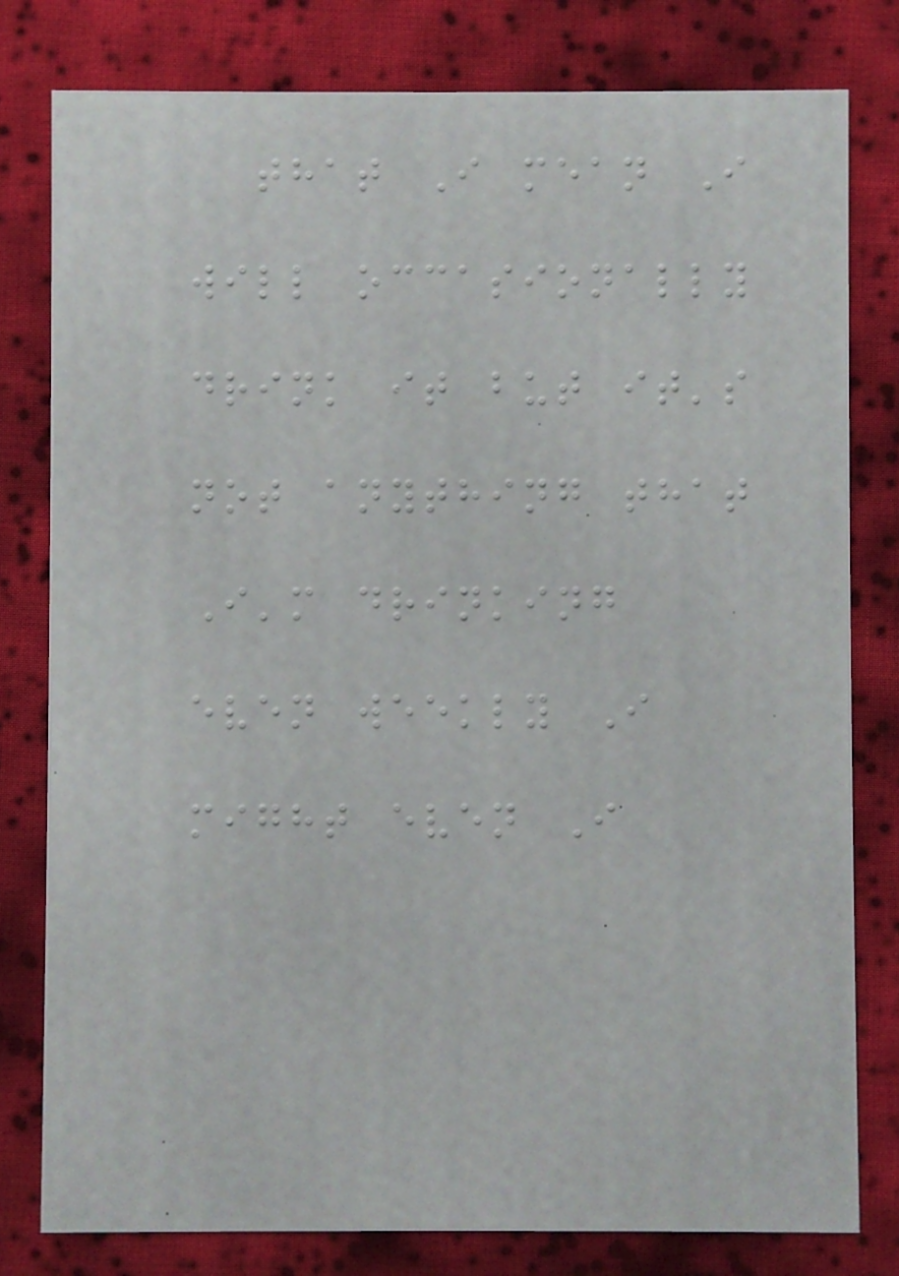that I mean I
will occasionally
drink it but it's
not anything that
I'm drinking
even weekly I
might even I
